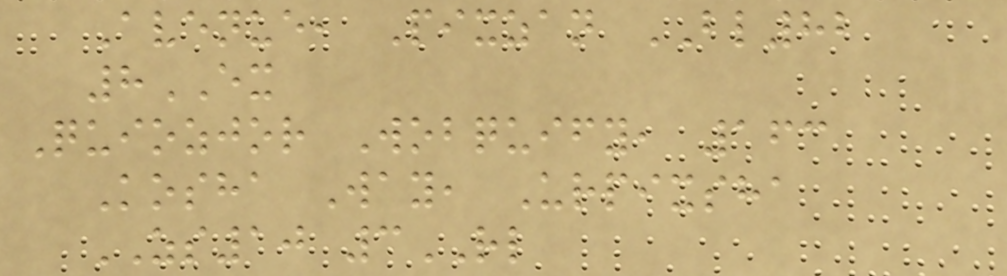Avenue, Pixzan BL82
8EX
Quiozjor Wobquify, 163
Kosha Way, Urpixsha
ZS10 3RL
